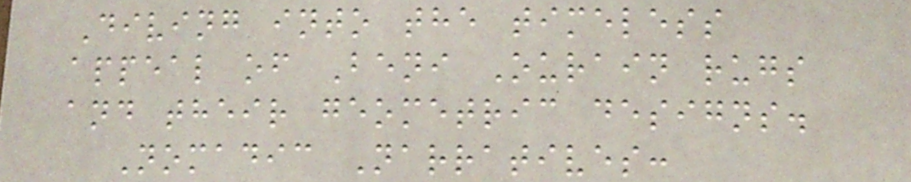Diving into the timeless
appeal of Beni Ourain rugs
and their geometric designs.
Nomadic Narratives:
